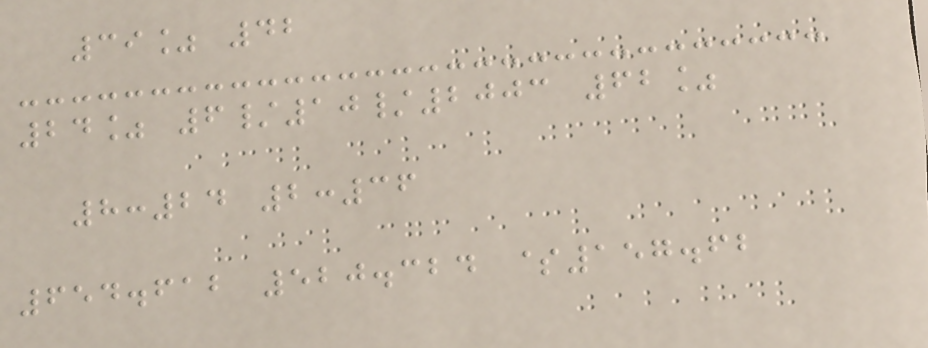39% 42
24% 6/10/2003 62%
8:24 2:36
654.612 520.324 $157.62
